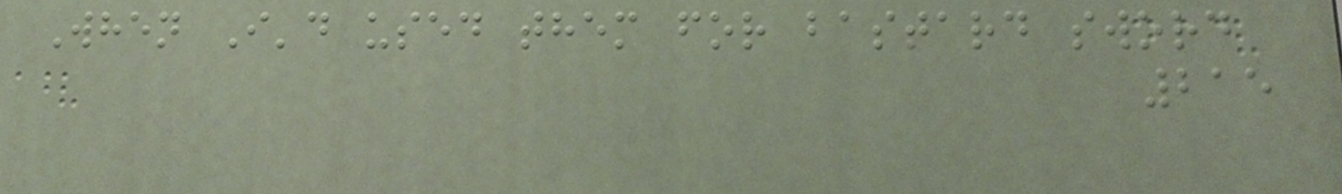When I'd used them for bastard sword
215
